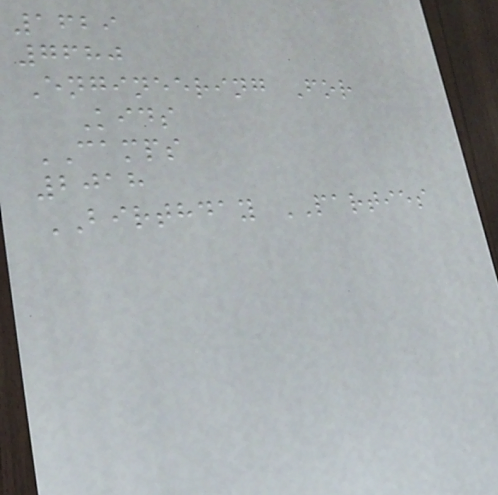1629
7680
Engineering For
Kids
CAMPS
2018
BIRTHDAY PARTIES
